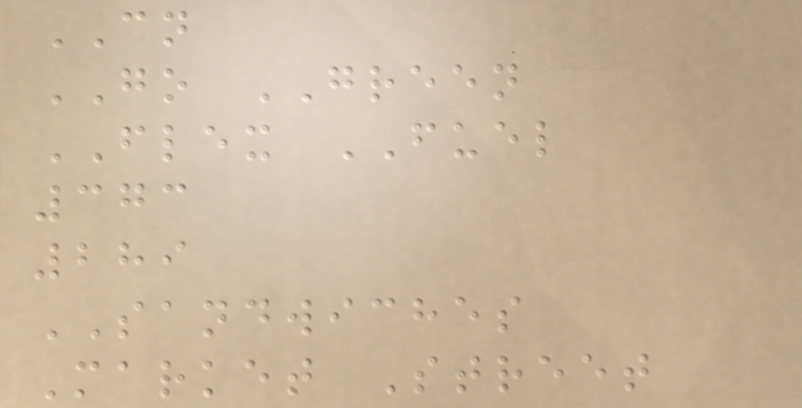CN
GO GREEN
FLEX FUEL
373
289
SANDWICHES
Market Street
